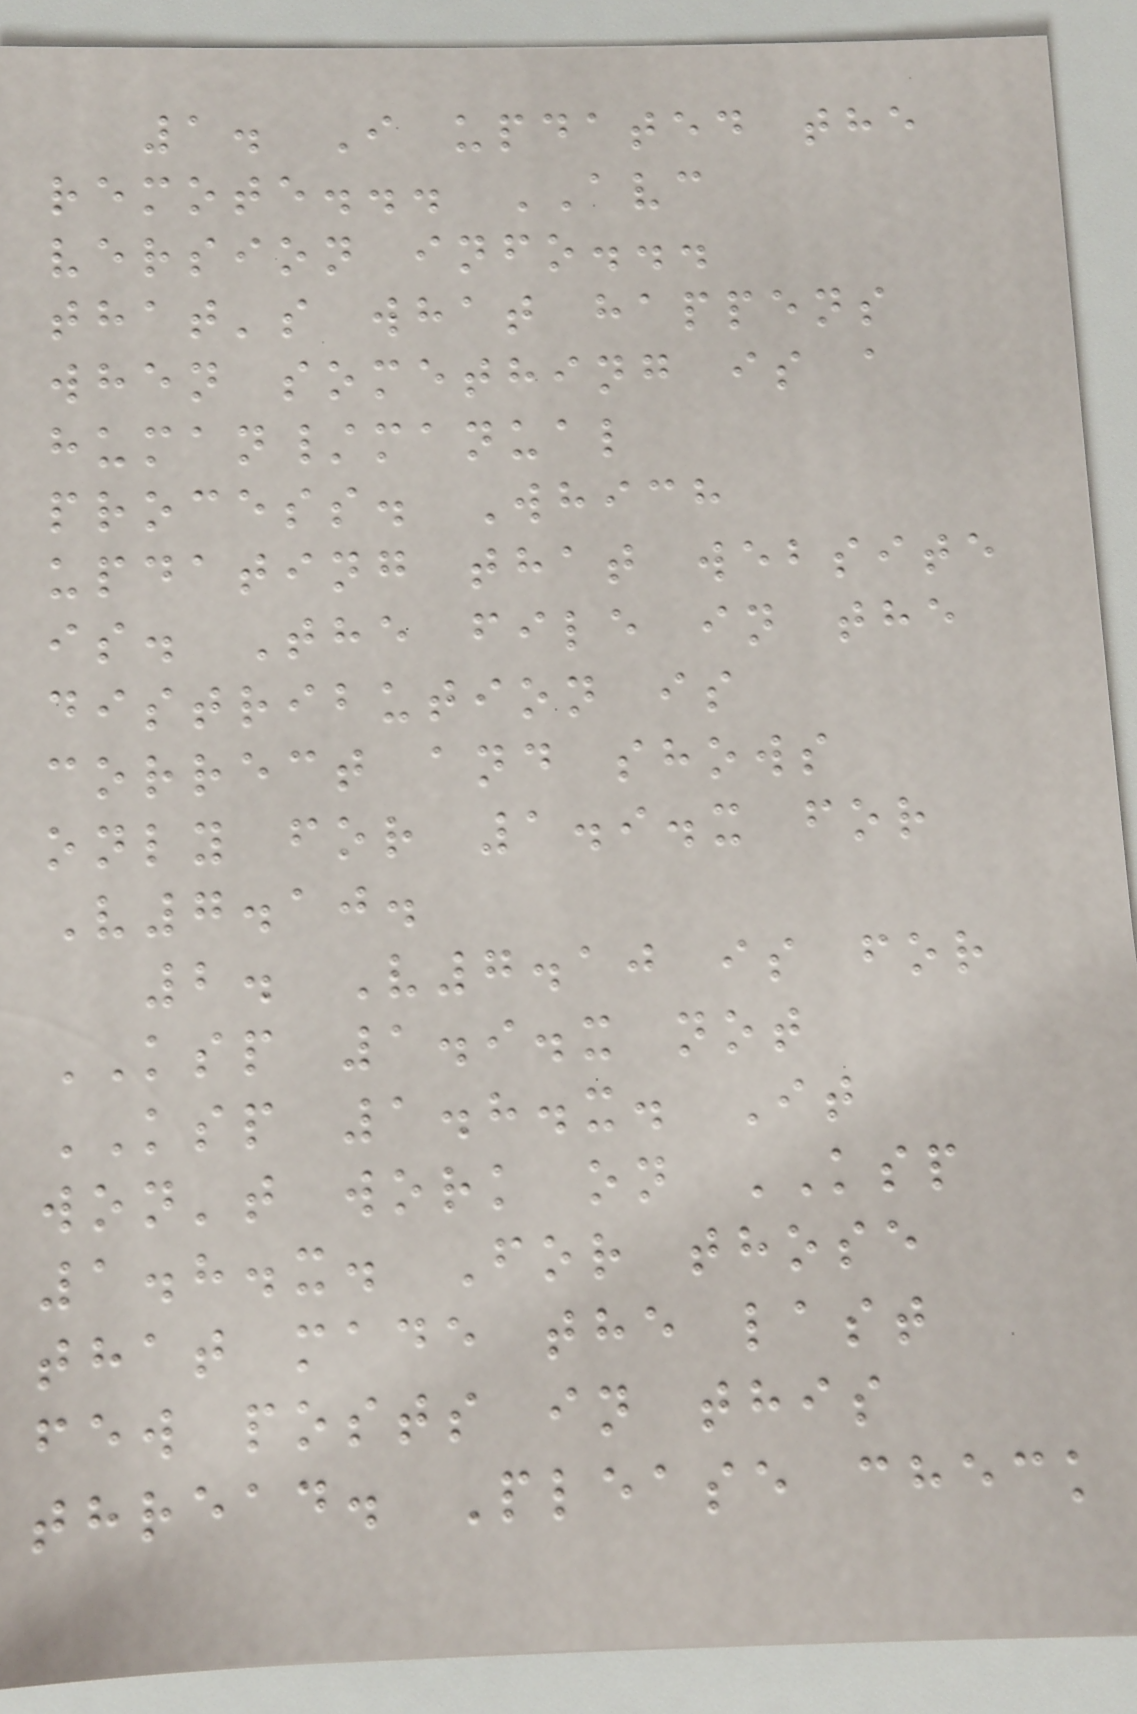1. I updated the
remote... AVC
version info...
that's what happens
when something is a
human/manual
process. Which
updating that website
is. The file in the
distribution is
correct and shows
only for 1.9.x for
V7.10.
2. V7.10 is for
KSP 1.9.x not
KSP 1.8.x. It
won't work on KSP
1.8.x. For those
that made the last
few posts in this
thread. Please check
